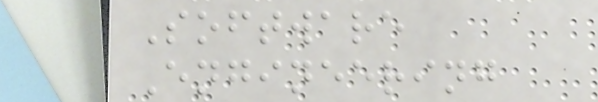Software
Engineering
